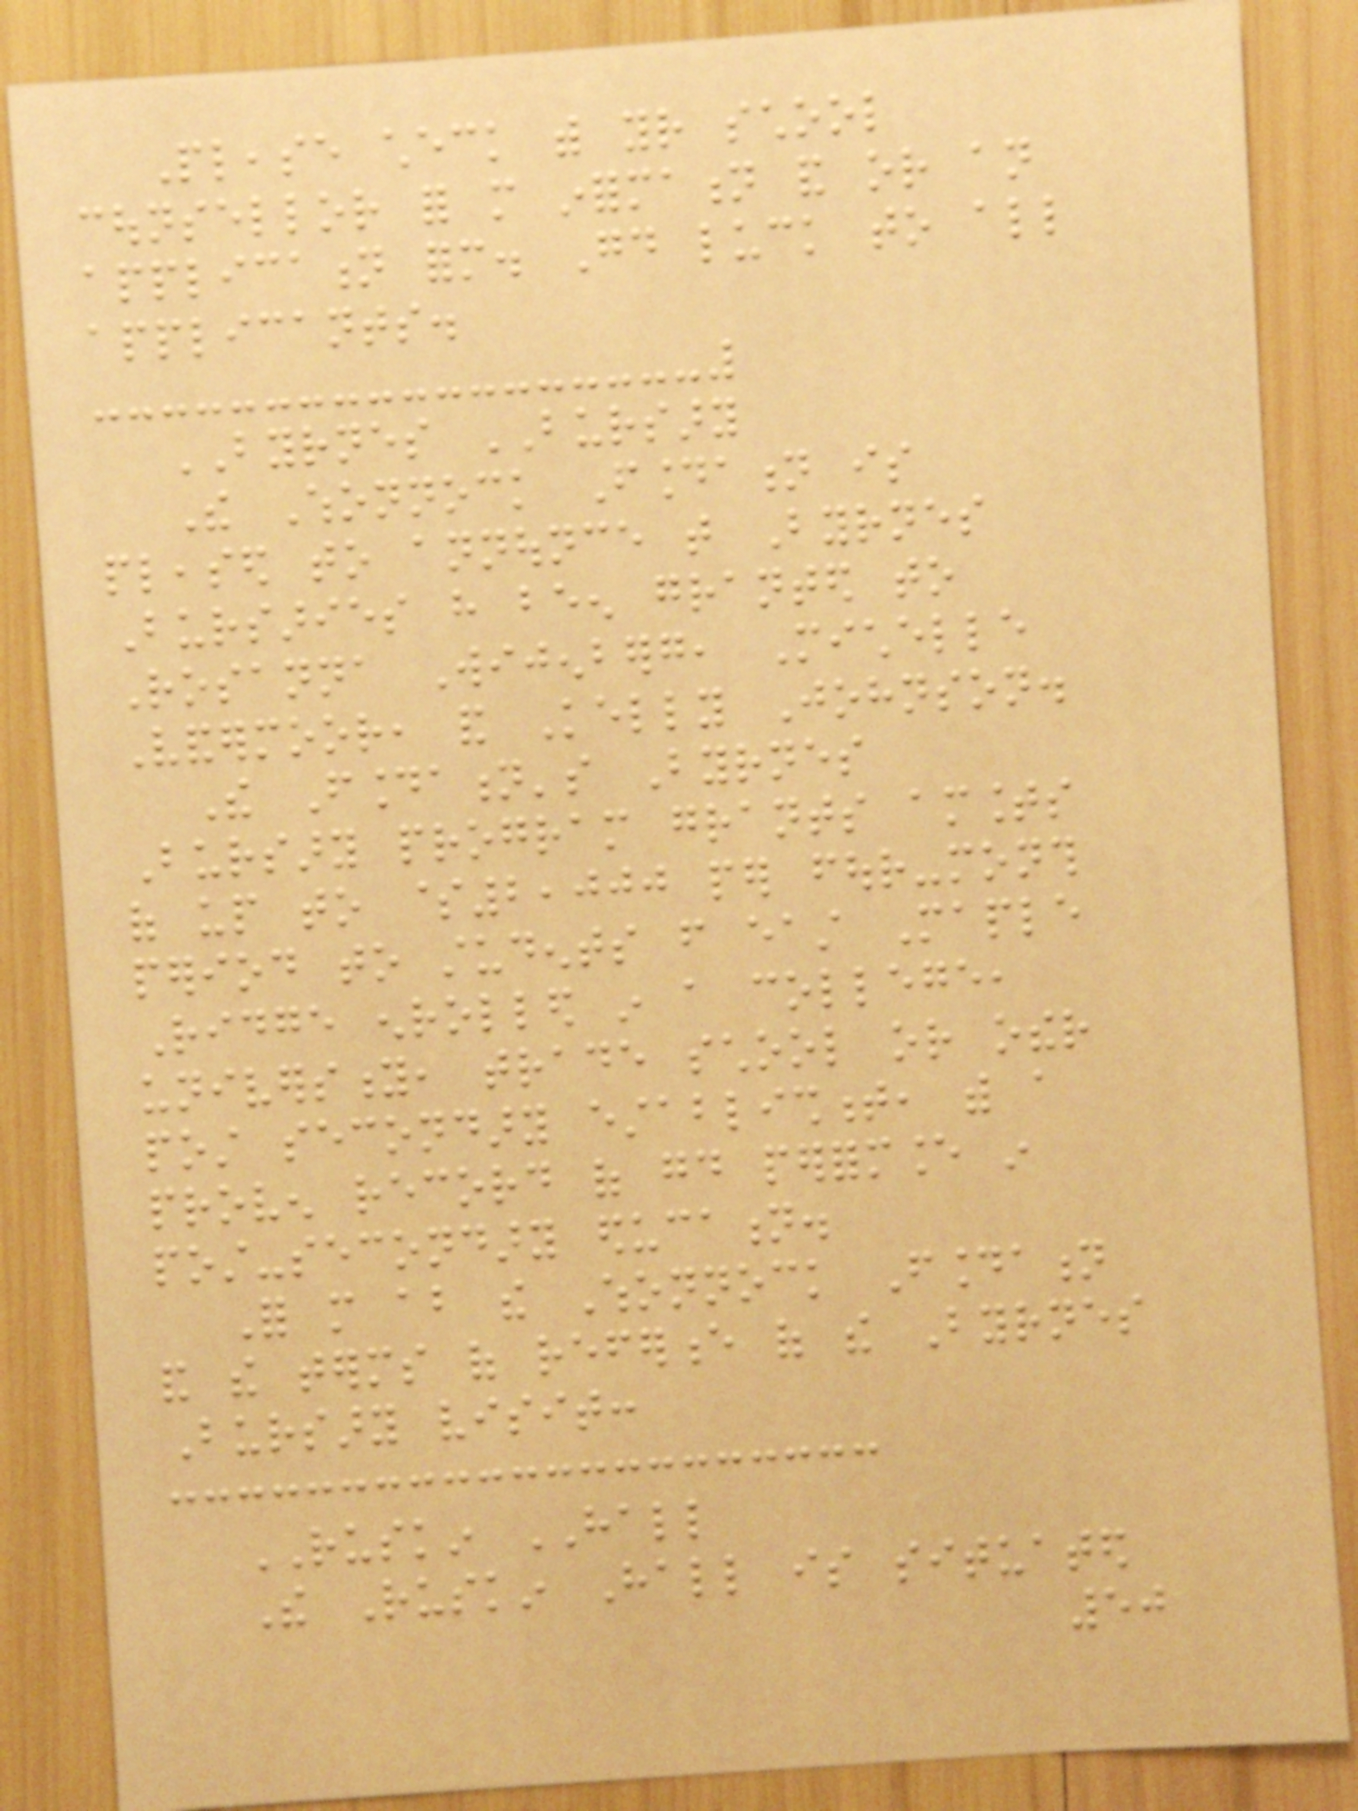Please check with your school
counsellor for more information and or an
application form. Good luck to all
applicants.
BYRNES BURSARY
The Whonnock Foundation is
pleased to announce that Byrnes
Bursaries have been granted to
Rosanna Wijenberg, Michelle
Vandermoor, and Kelly Johnson.
The Foundation's Byrnes
Bursary program grants amounts
of up to $2,000 per four-month
period to students from east Maple
Ridge enrolled in a college,
university, trade school or other
post secondary establishment, with a
proven record of good performance in
post-secondary education.
For more about the Whonnock Foundation
and the terms of reference of the Byrnes
Bursary visit:
RUSKIN HALL
The Ruskin Hall is situated
50
